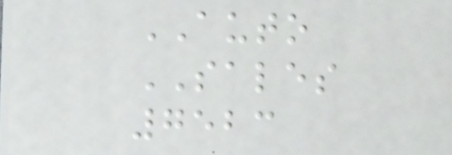AUTO
SALES
7523
